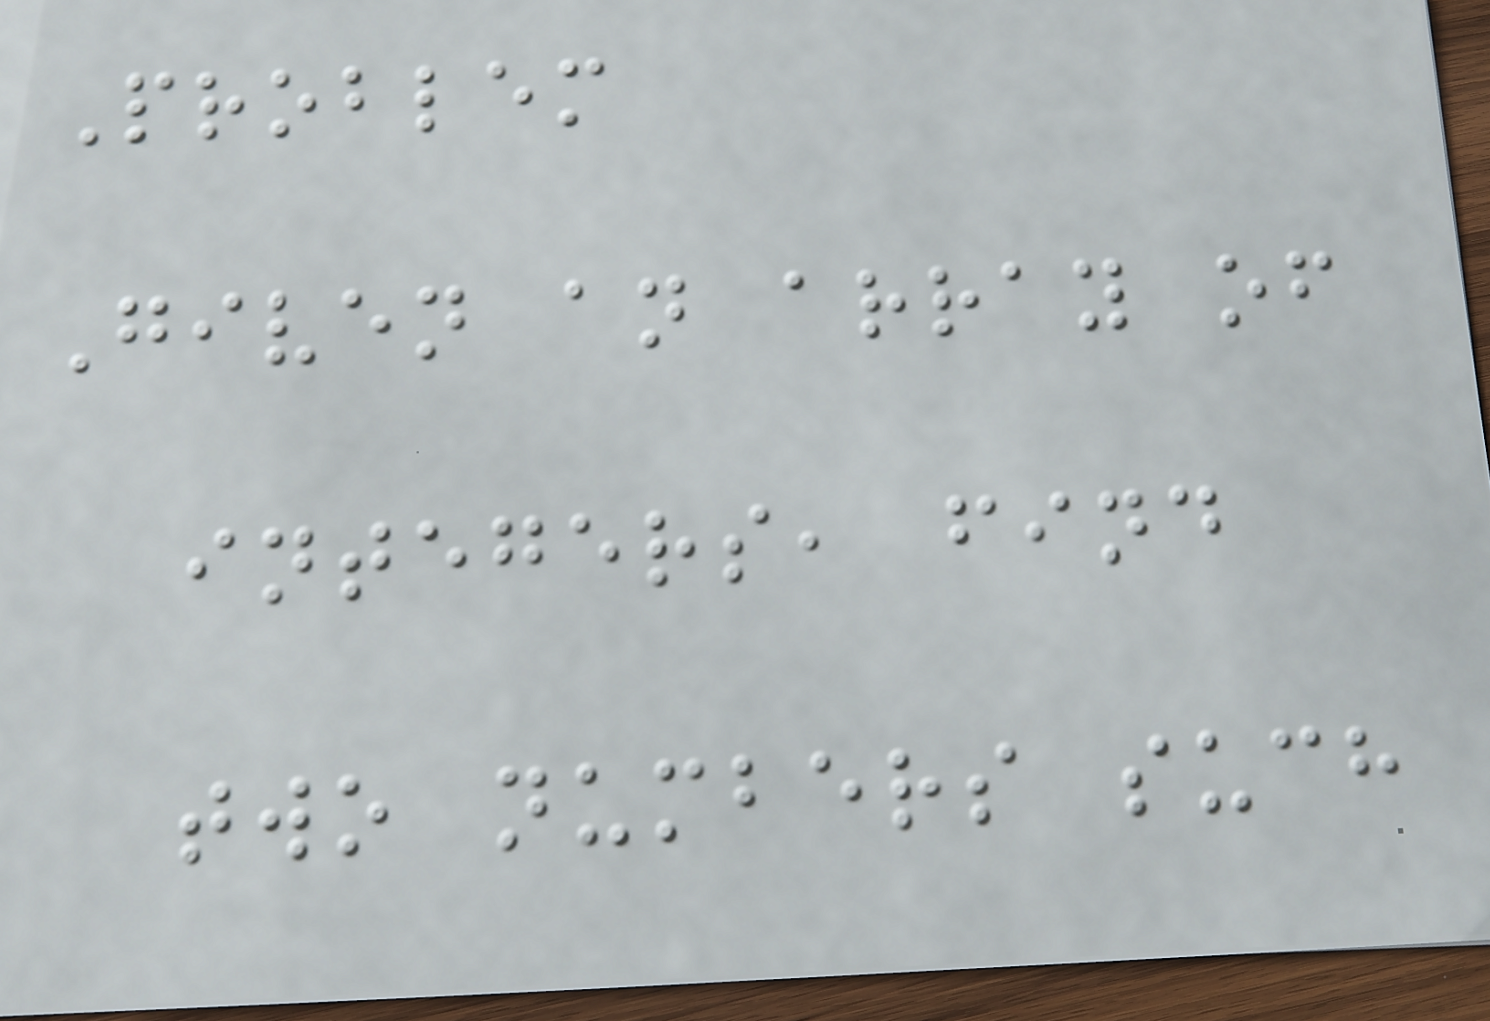Problem
Given an array of
integers, find
two numbers such
